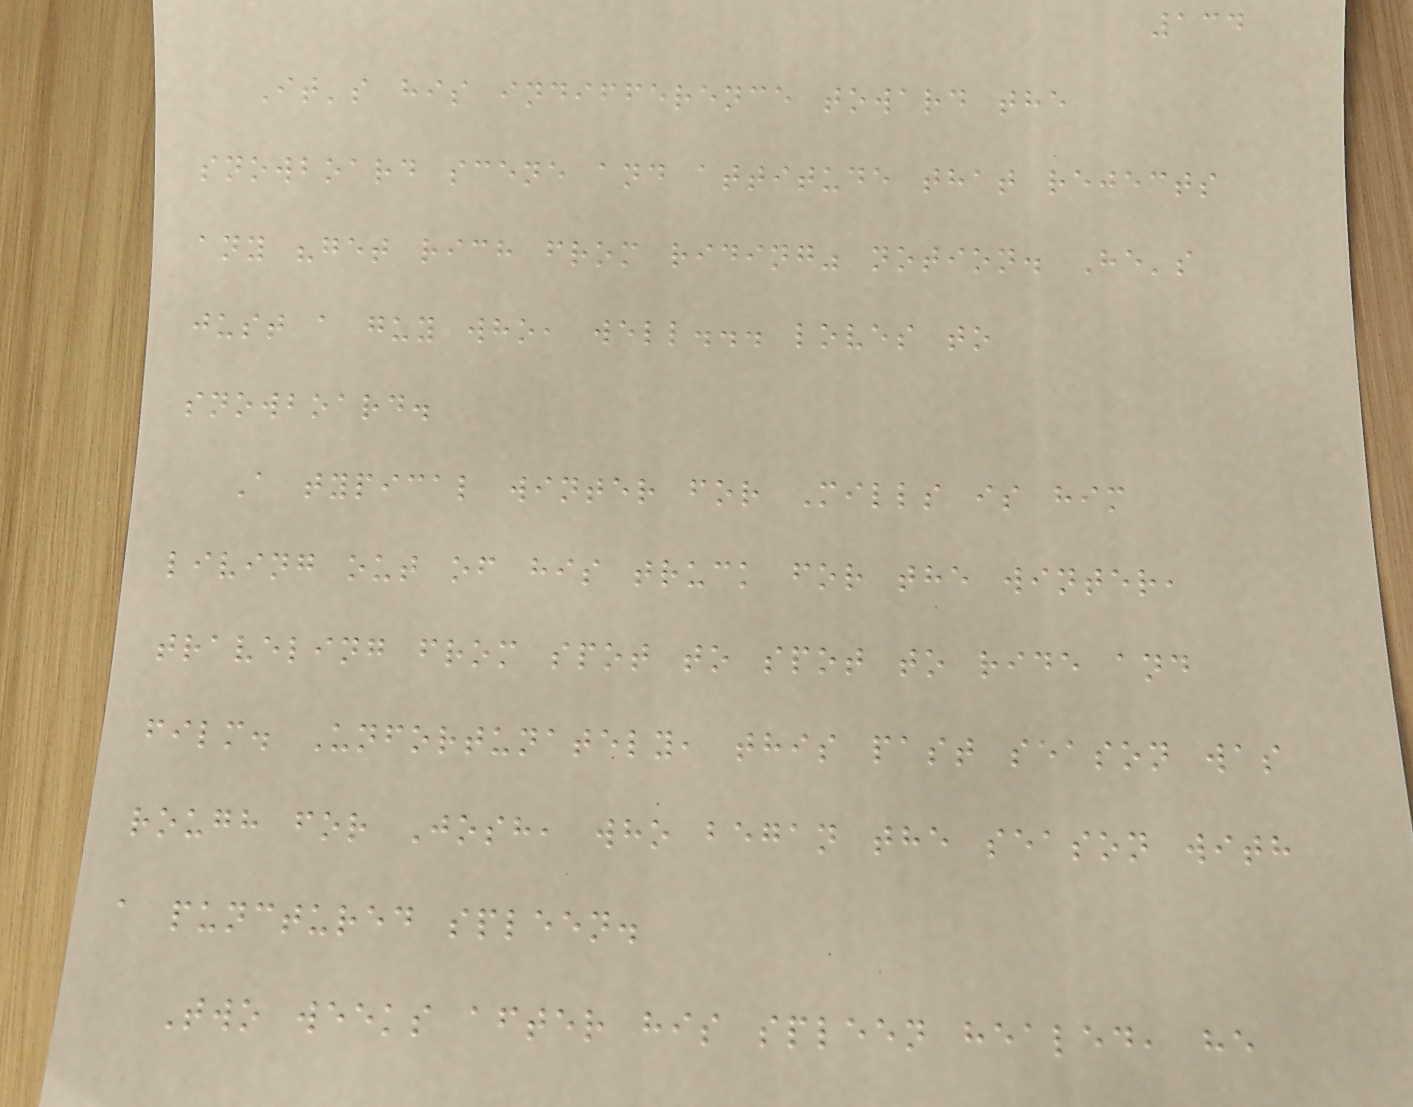134
It's his indifference toward the
snowboard scene and attitude that rejects
any "get rich from riding" notion. He's
just a guy who, well... loves to
snowboard.
A typical winter for Mills is him
living out of his truck for the winter,
traveling from spot to spot to ride and
film. Unfortunately, this past season was
rough for Josh, who began the season with
a punctured spleen.
Two weeks after his spleen healed, he
